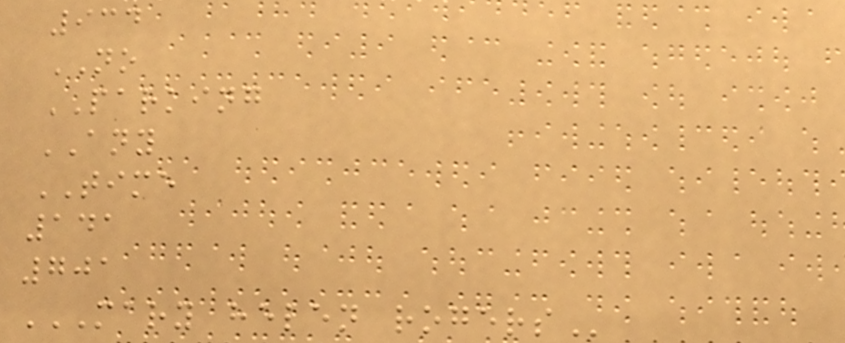934
NO
PARKING
ANY
TIME
141
701
MARY HELEN ROGERS
